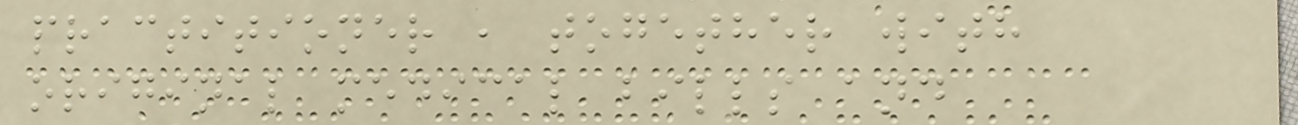practitioner , together with
original medical bills and
